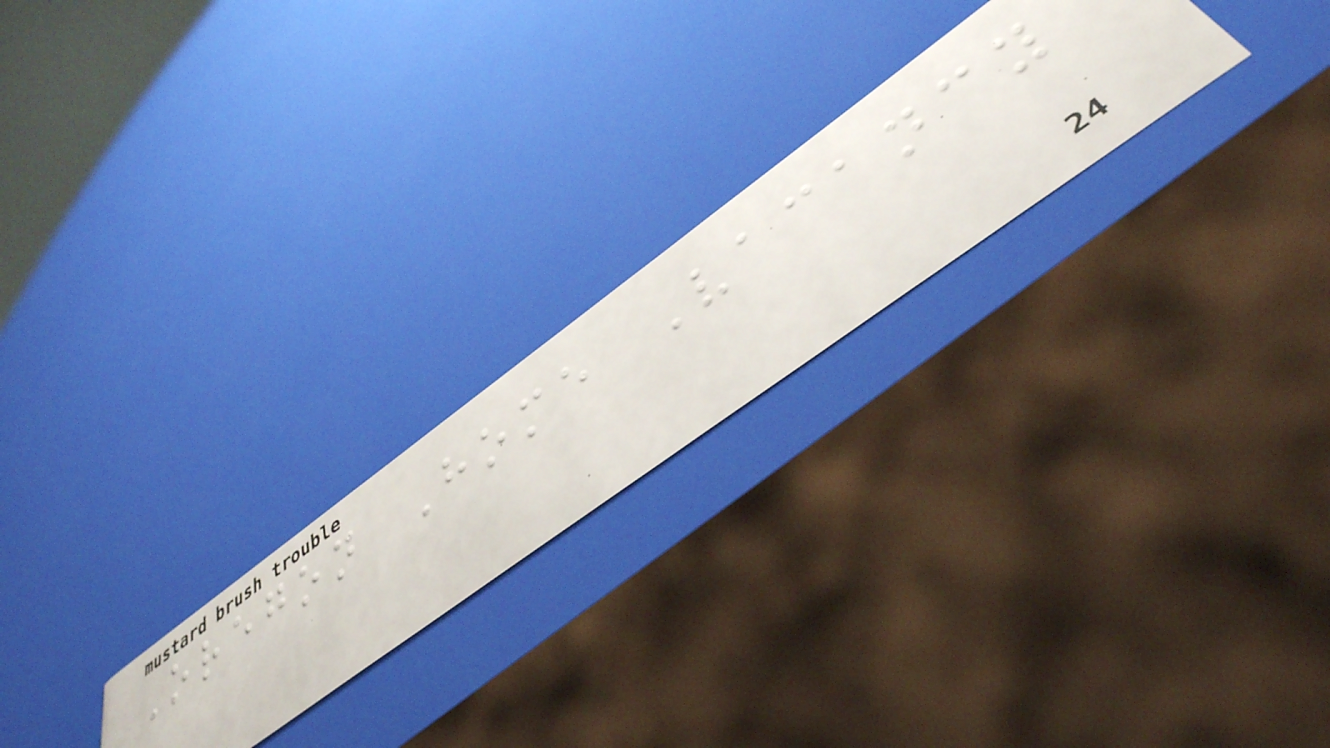Oregon Home Vacancy
